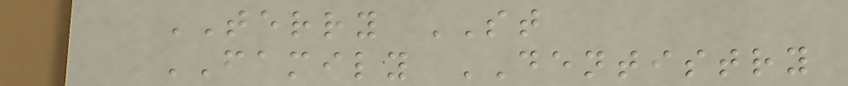TERRY ST
FAMILY DENTISTRY
